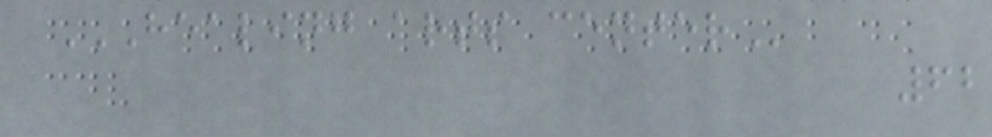HEALING ARTS CENTER
62
